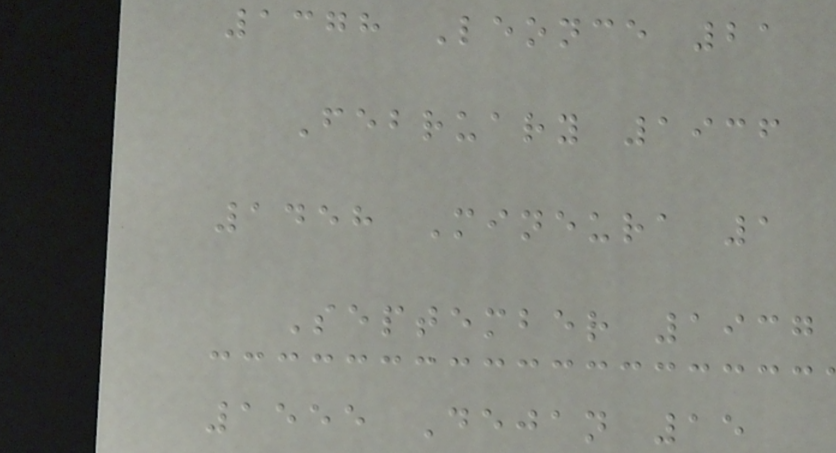1378 Leonce 21
February 1936
1458 Mineura 1
September 1937
1555 Dejan 15
